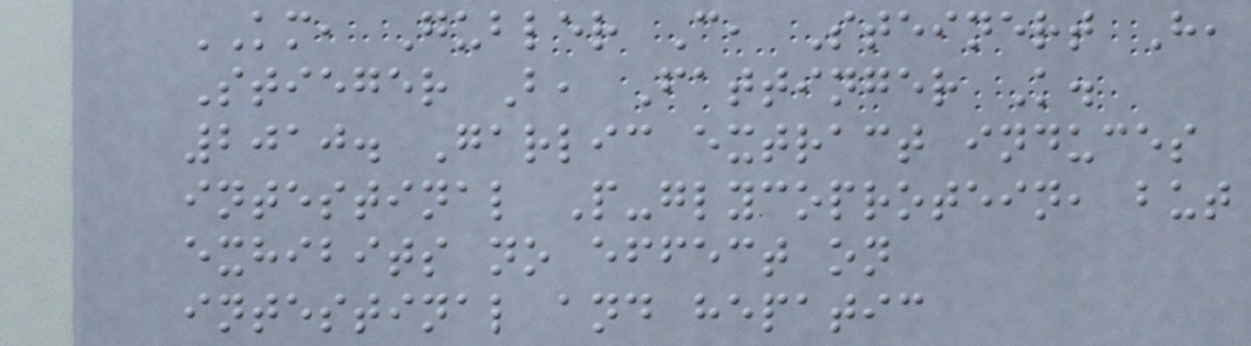KM, Gubler C, Steinert H,
Stieger B, Fattinger K.
2010. Garlic extract induces
intestinal P-glycoprotein, but
exhibits no effect on
intestinal and hepatic
